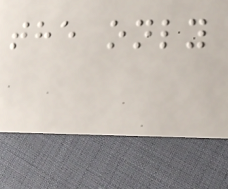the only
